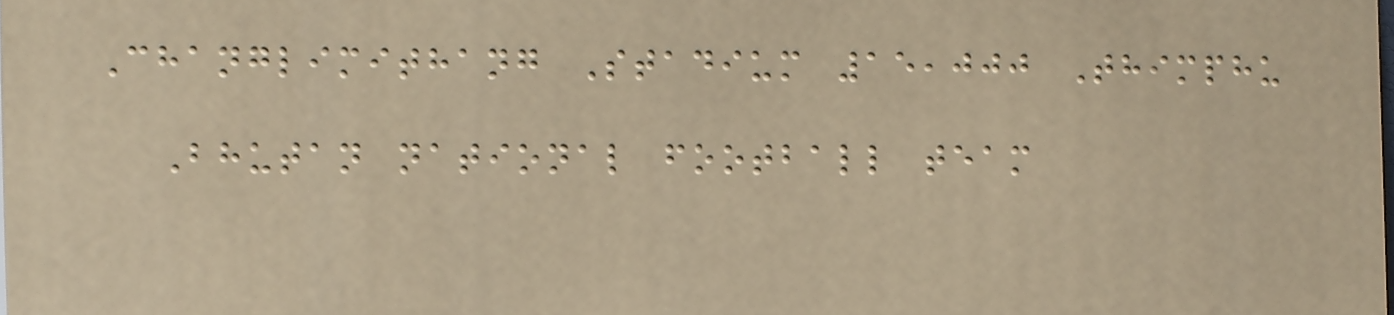Changlimithang Stadium 15,000 Thimphu
Bhutan national football team
